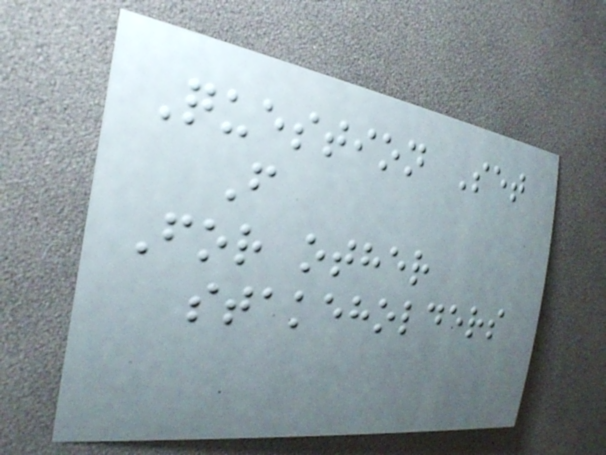Question Set
F
For other
stakeholders
